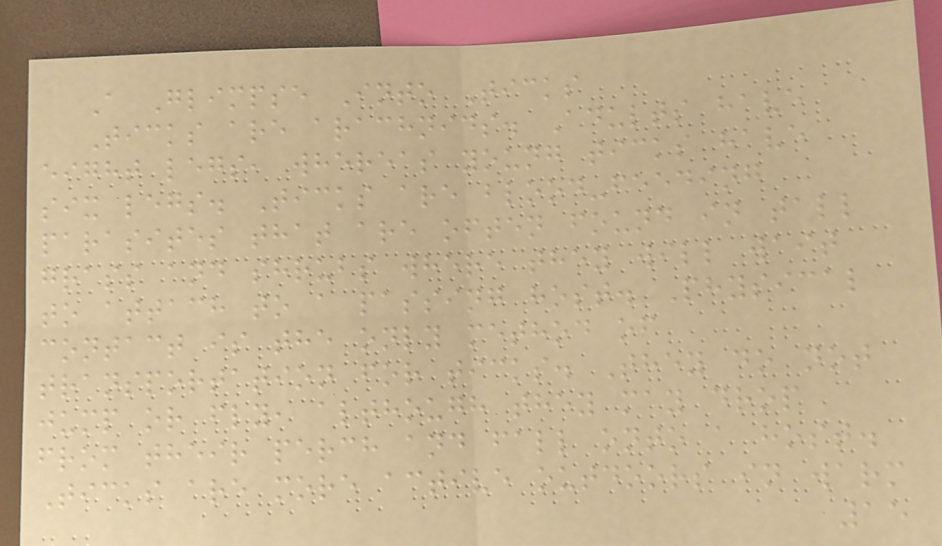A Glimpse Into Ticks
Ticks are arachnids. Adults have
eight legs, whereas young ticks have
six legs. Ticks are blood-feeding
parasites that are often found in tall
grass and shrubs where they will wait
to attach to a passing host. Physical
contact is the only method of
transportation for ticks. They do not
jump or fly, although they may drop
from their perch and fall onto a host.
Ticks are more active outdoors in warm
15
